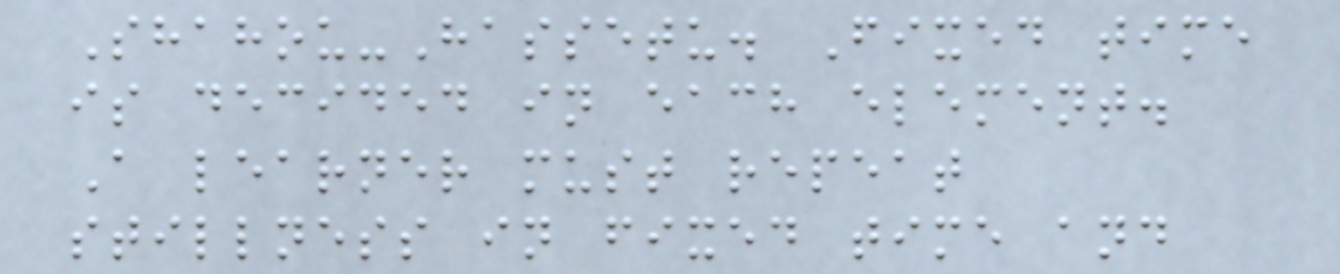Shahou-Hassetu. Fixed time
is decided in each element.
A learner must repeat
stillness in fixed time and
